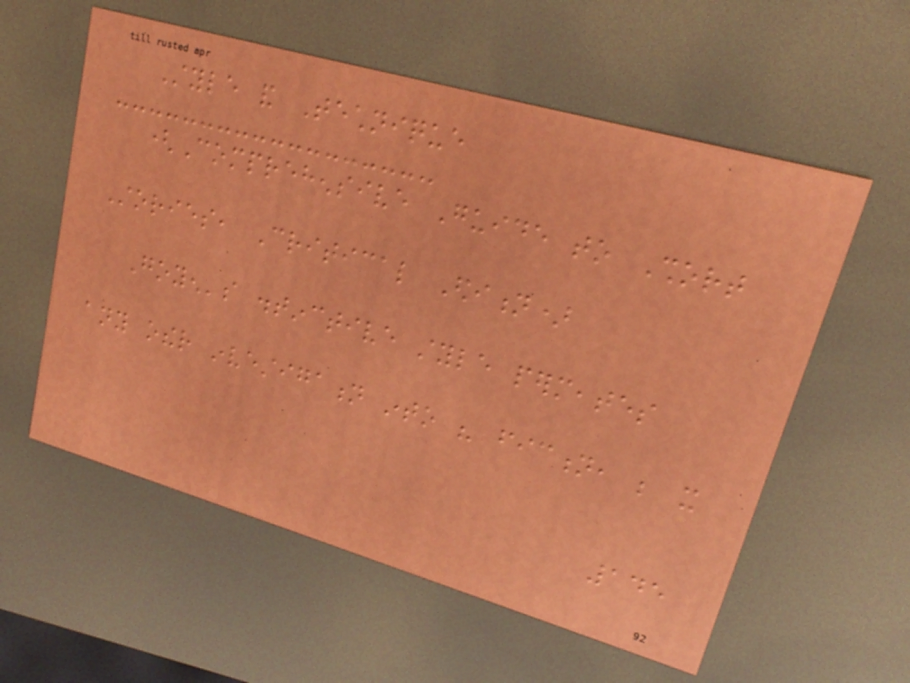Style and Technique
(Comprehensive Guide to Short
Stories, Critical Edition)
Goyen's distinctive style permeates
any other investigation into his fiction, be it
145
